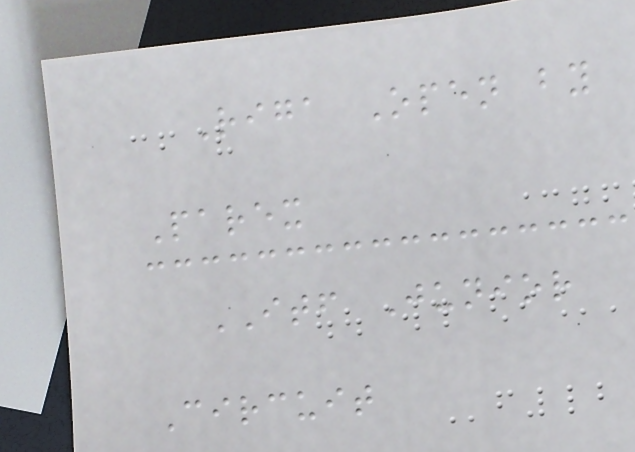Riga Open by
Parex
ITF Junior
Circuit
